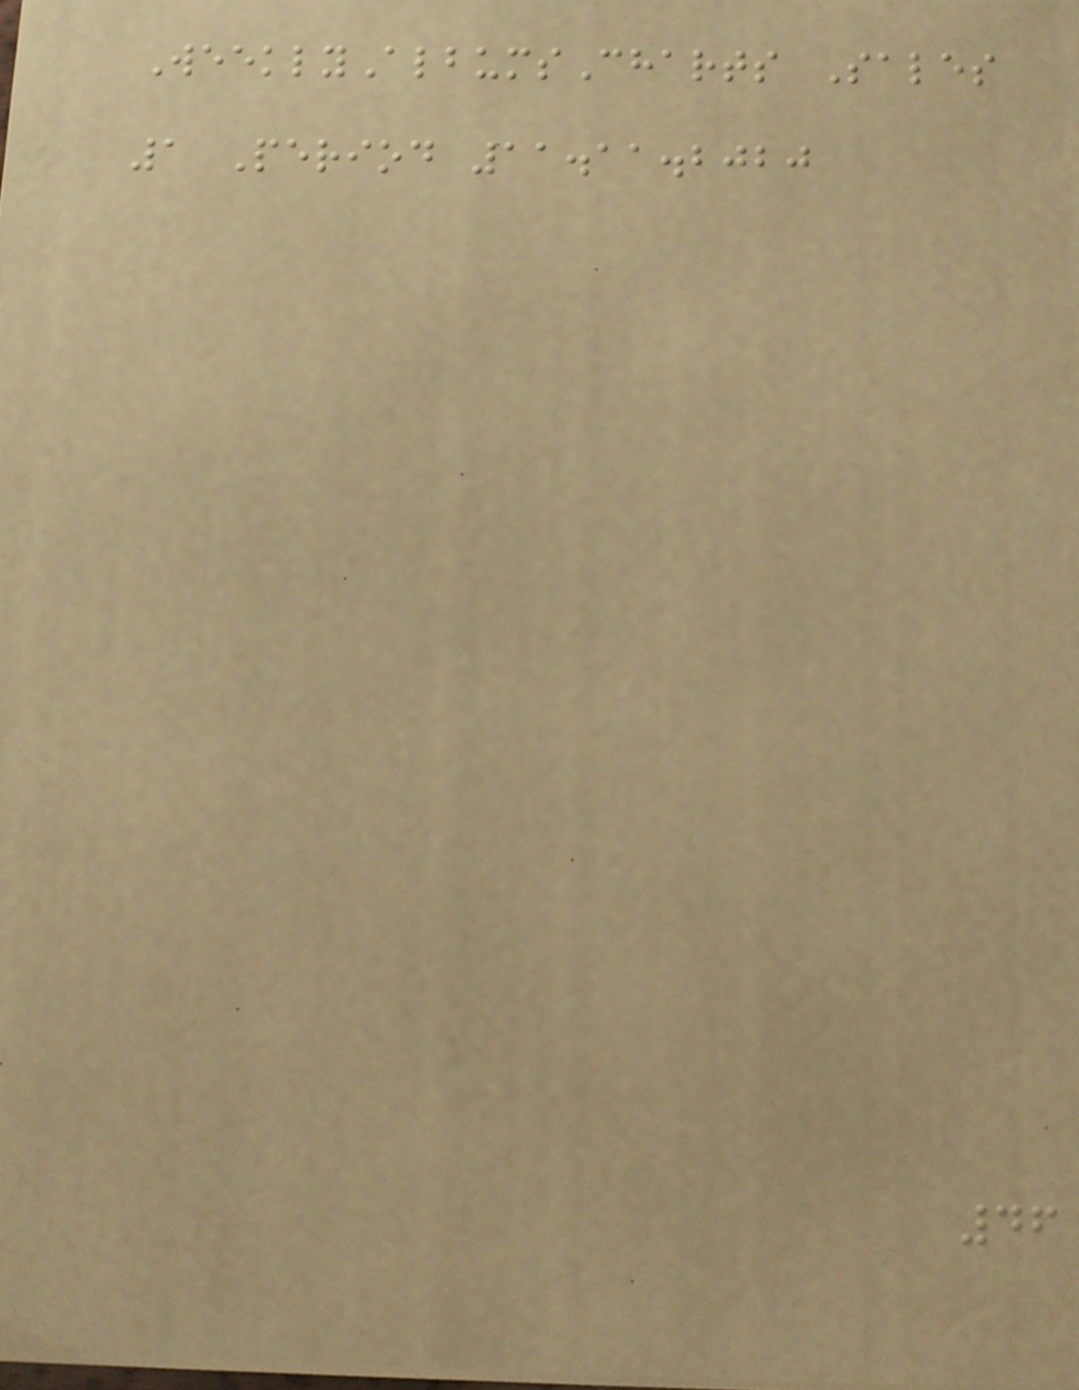WeeklyAlbumsCharts Sales
1 Period 11.11.2020
46
